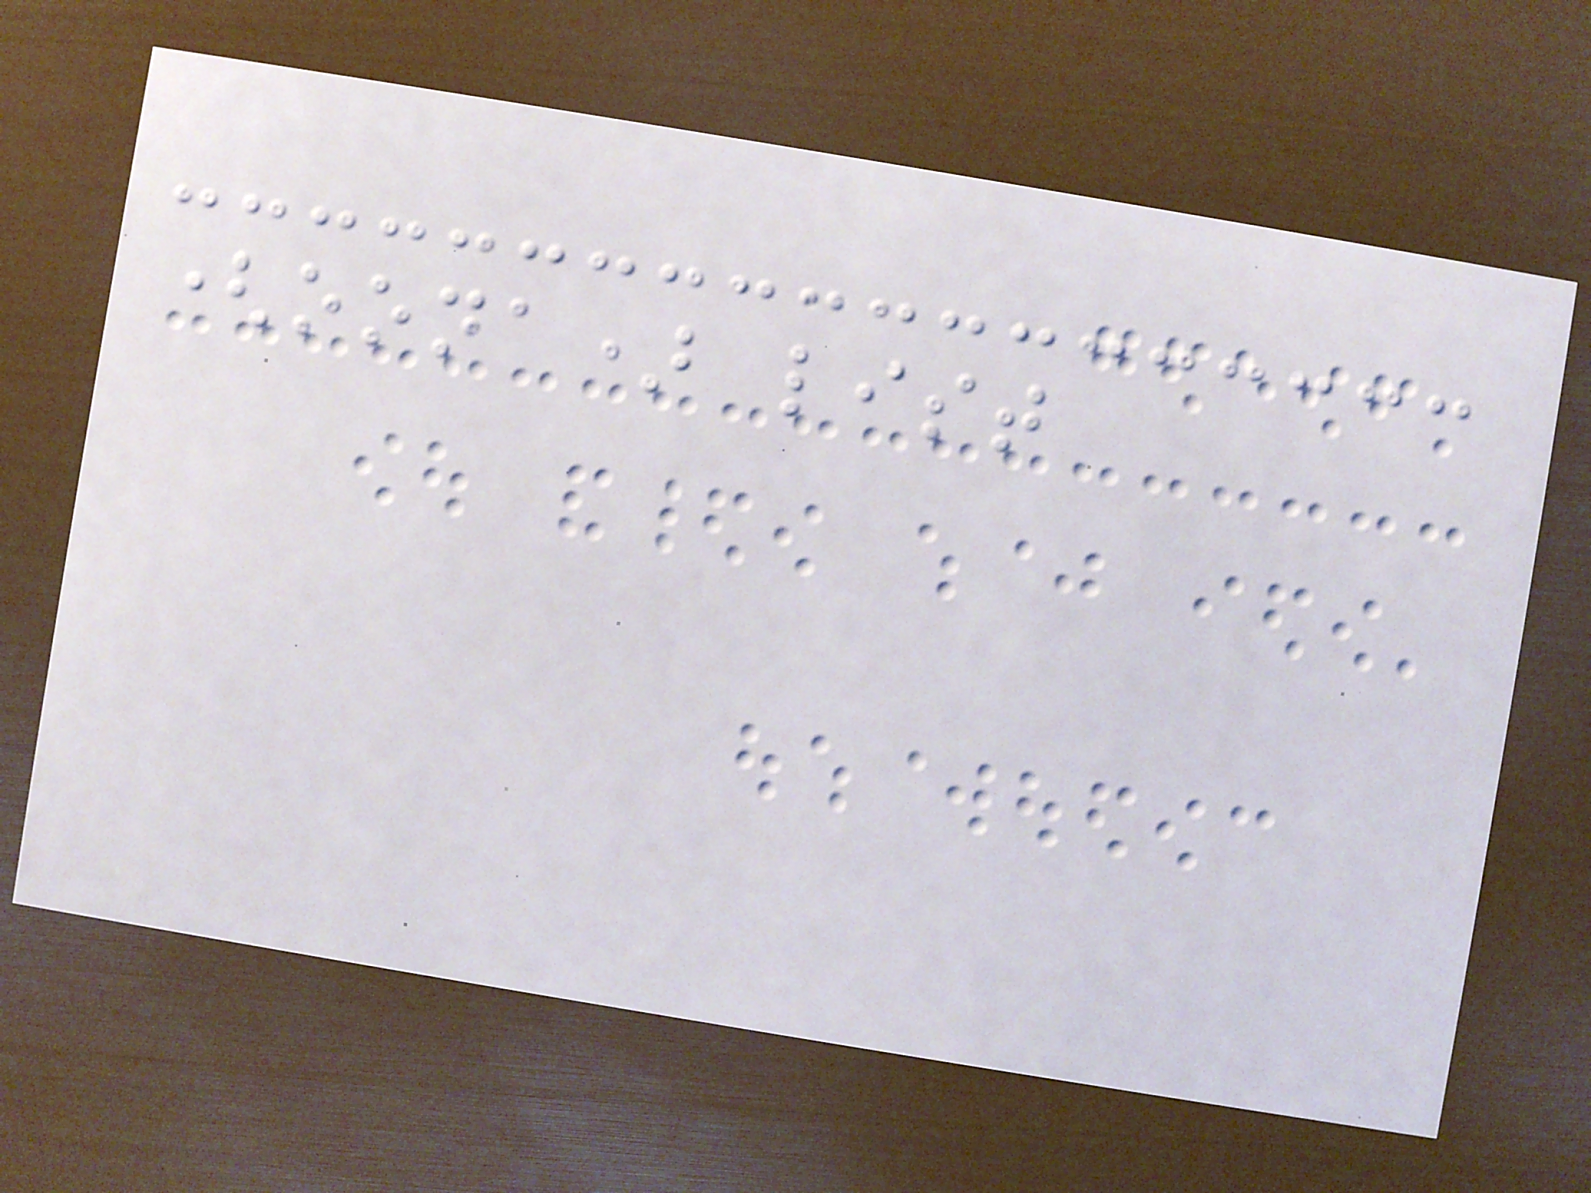(oona) list
